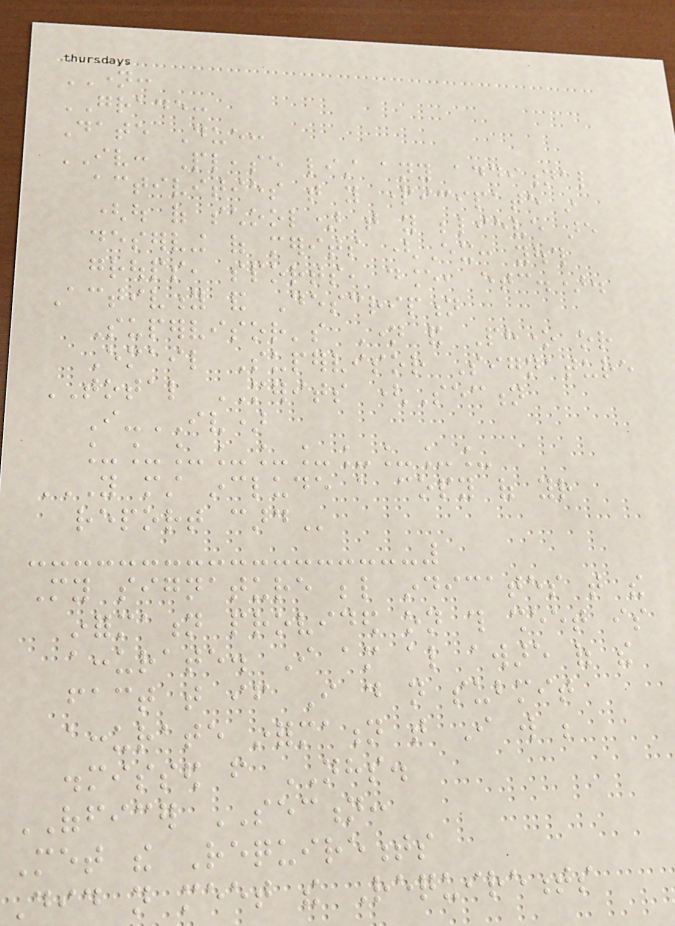NAME:
GRADE:
Date Due:
IV: Please list any additional
activities that you participate in
(out of school) that you believe are
deserving of merits (Ex: youth
groups, sports, dance, etc.).
Activity and Description
Supervisor's Name and Phone or
Email Supervisor Signature
TOTAL MERITS (Section
I-IV)
__________
YOU MUST INCLUDE A COPY OF YOUR
REPORT CARD
My signature below indicates that the
information provided on this sheet is
accurate. I am also aware of the
fact that if I do not submit
accurate information that I will be
dismissed from NHS.
OFFICER SECTION:
Met the Requirements
Did not meet the Requirements
